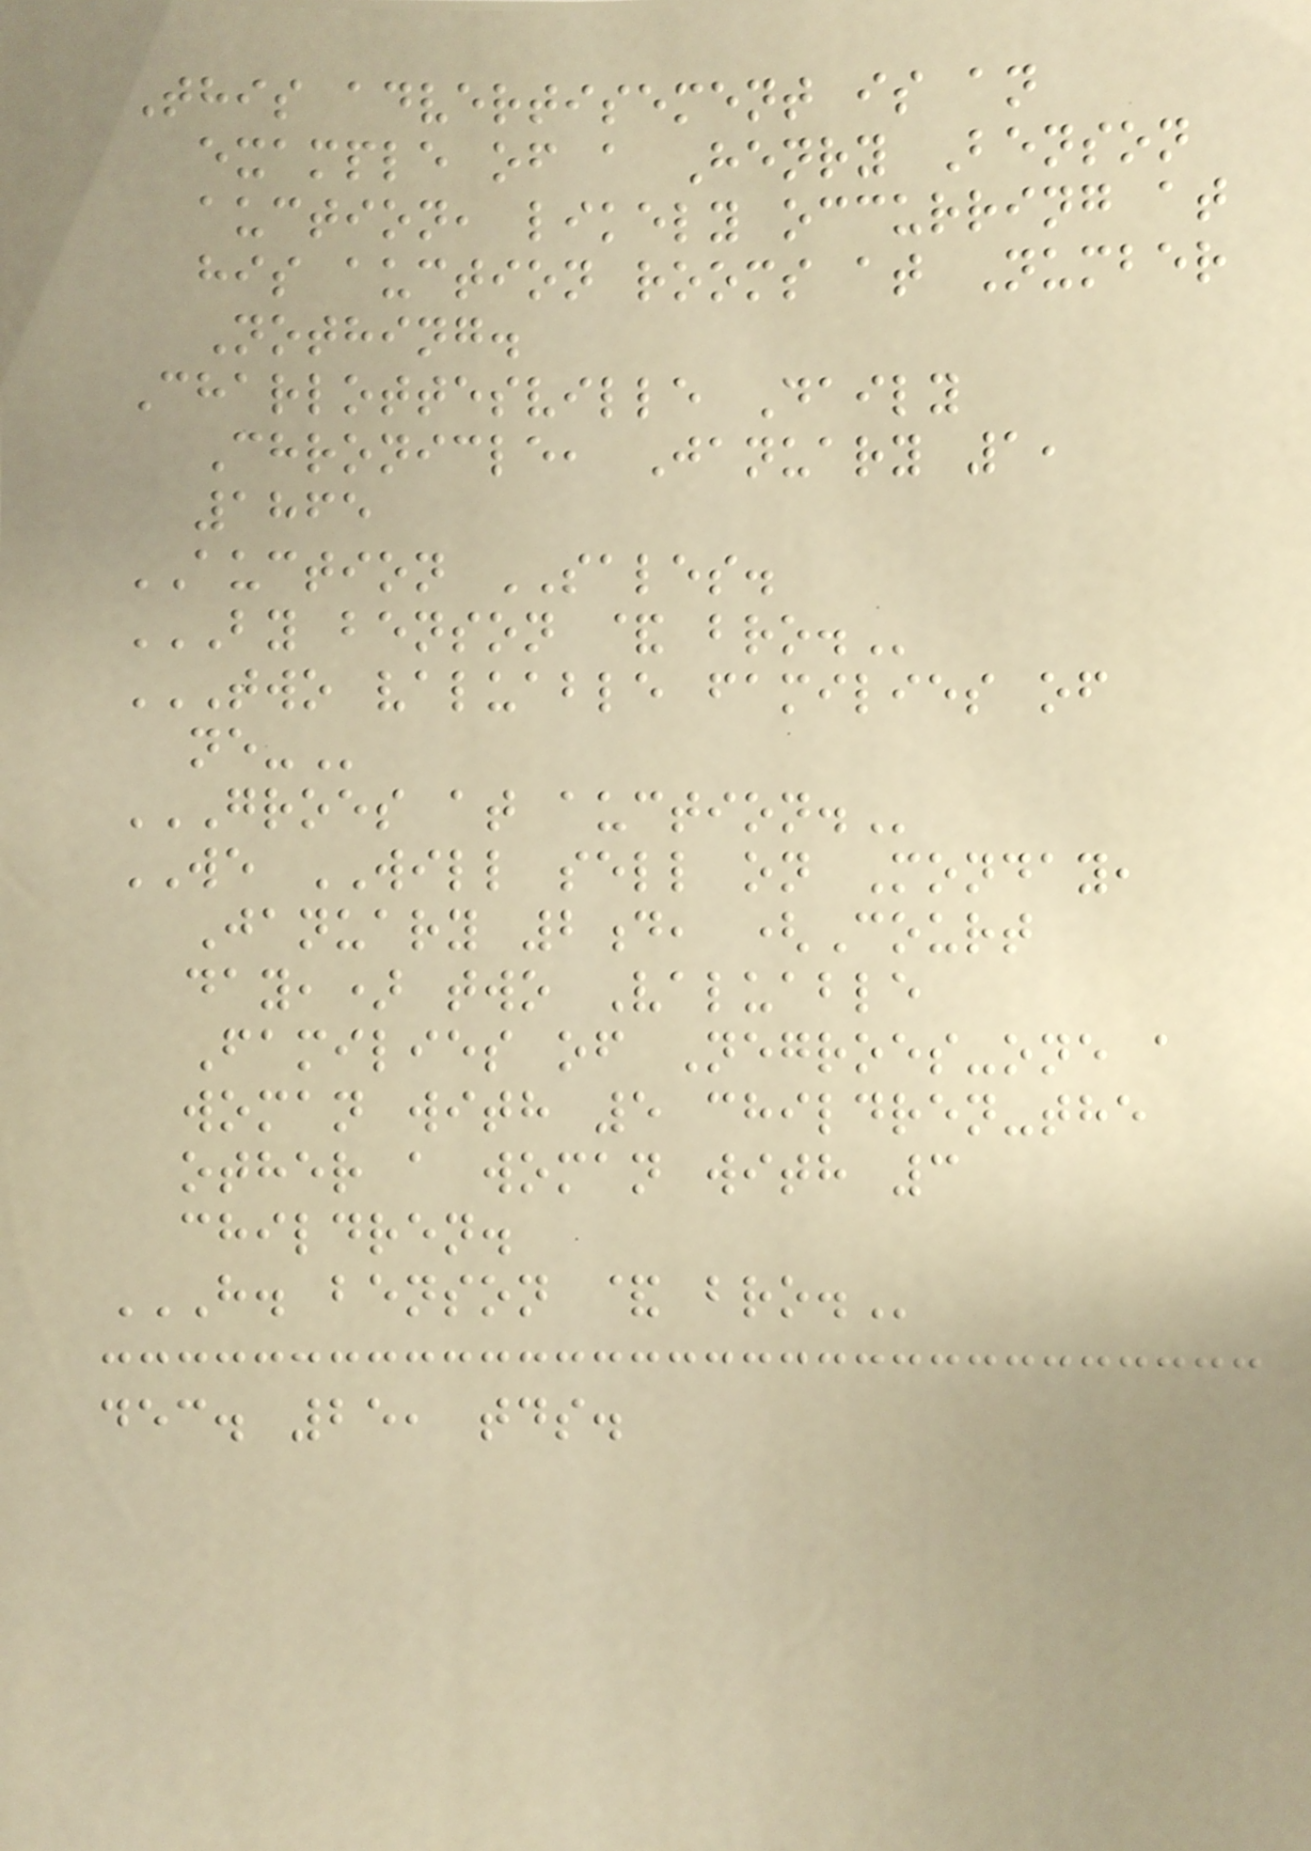This advertisement is an
example of a Henry Benson
auction, likely occurring at
his auction rooms at Number
Nothing.
Charlottesville Daily
Chronicle, January 1,
1865
AUCTION SALES.
BY BENSON & BRO.
TWO VALUABLE FAMILIES OF
NE-
GROES AT AUCTION.
WE WILL sell on Monday,
January 2d, (Court
day,) two Valuable
Families of Negroes-one a
woman with 5 children-the
other a woman with 3
children.
H. BENSON & BRO.
dec. 25, tds.
